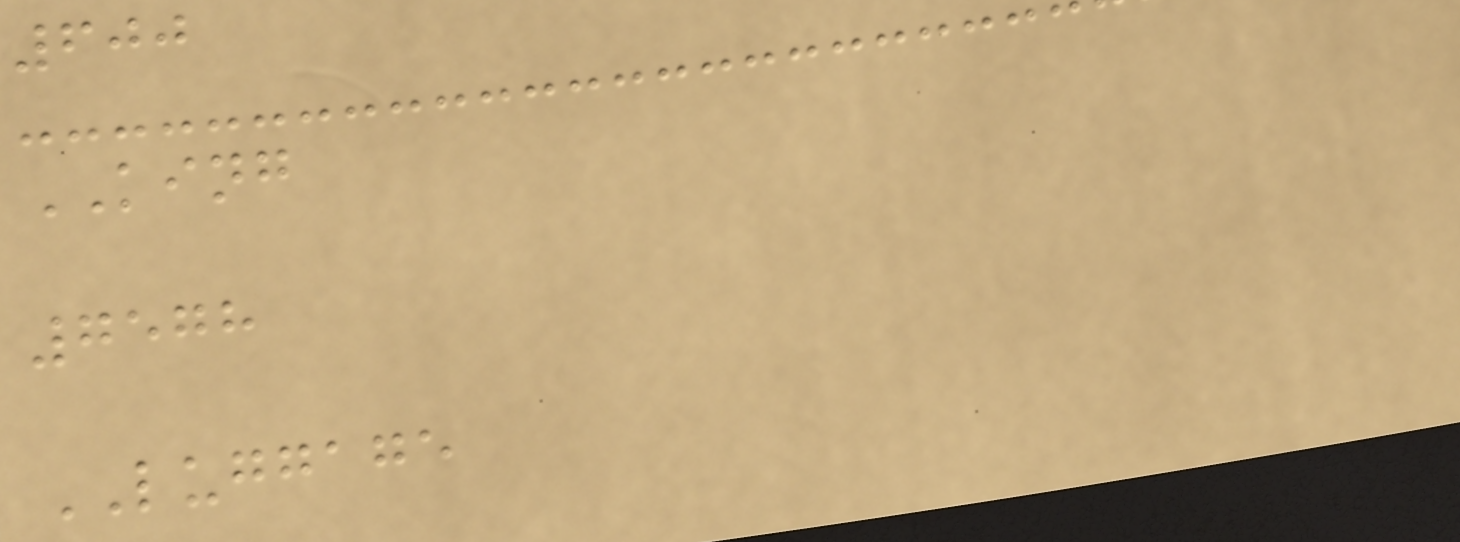600
KING
7578
LUGGAGE
